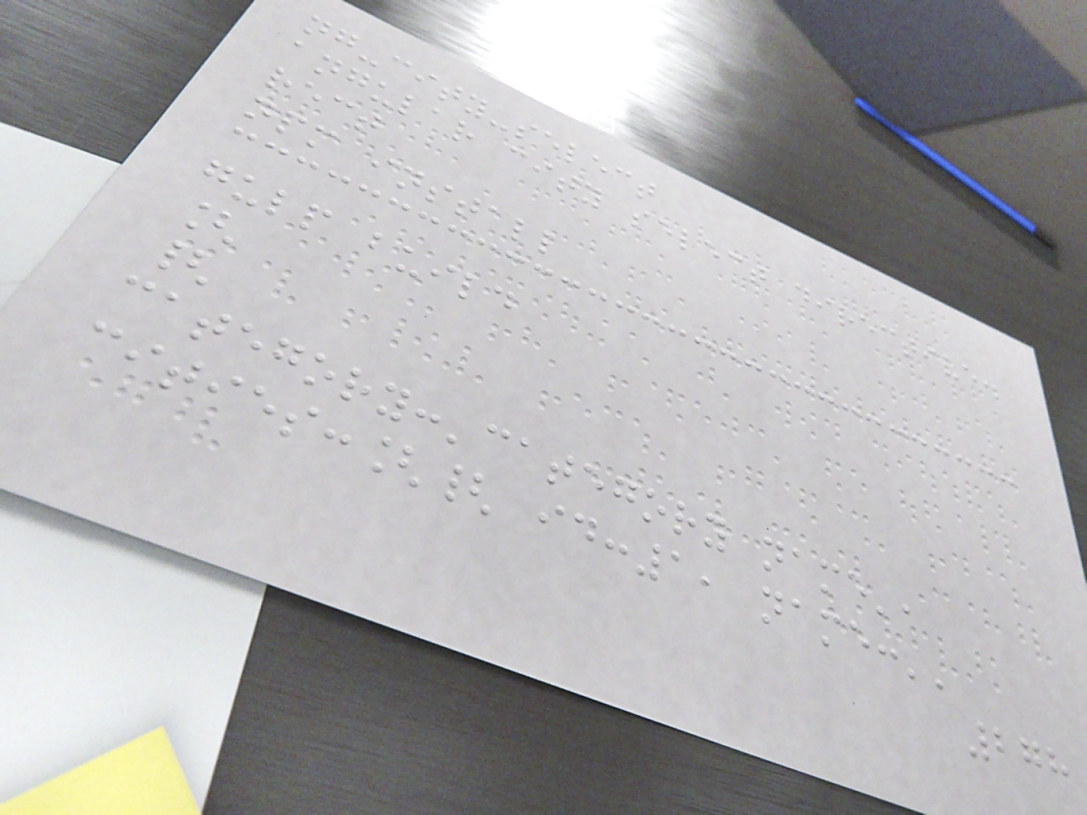ng-city-select
angular city select directive.
rect
npm install
gulp build
[
{
category:'category name',
cities:[{ id:1, name:''
278
